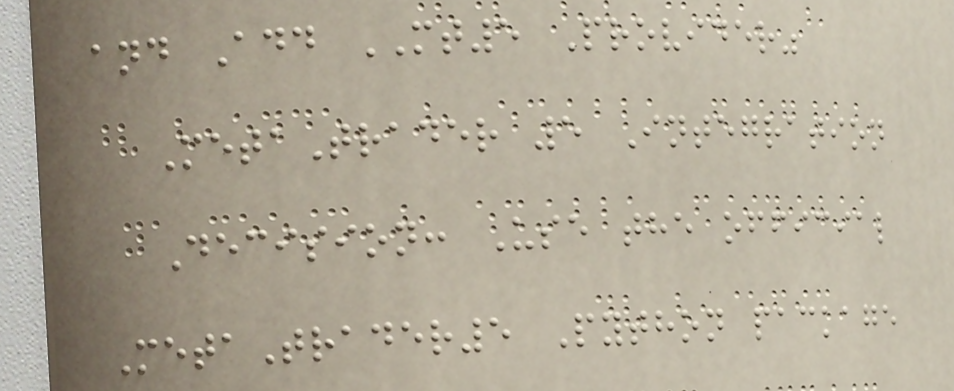and Add MT5 Provider"
MetaTrader 5 Integration
Decision: Use the official
MetaTrader5 Python package
